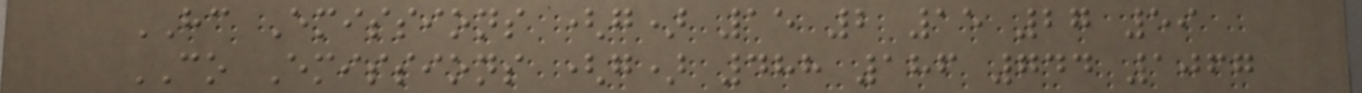HC Emissions (g) 15 2 15 27 59
CO Emissions (g) 488 186 744 1067
